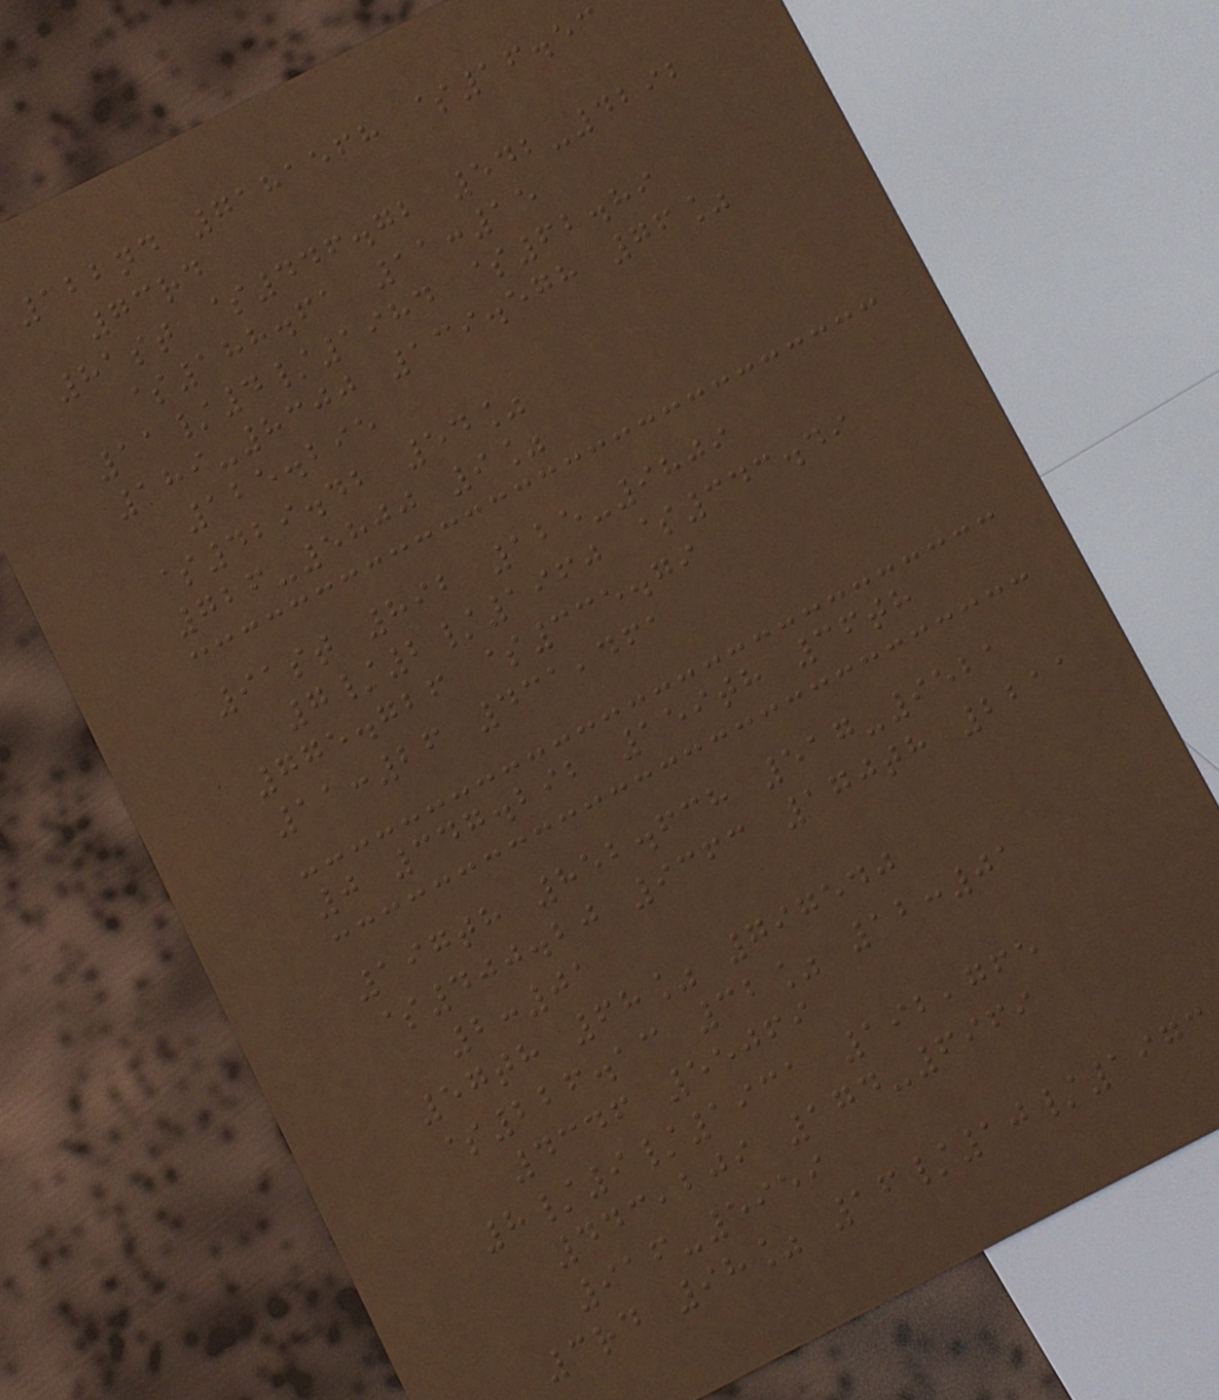122nd 7181568 $16.53
73rd
81st $446.72 542-4292
$188.61 11:15
11/4/1984 $62.89
189-8300 139.578 76%
125.295
$429.42 54%
726-5800 9%
91st 892 125-9809
7/2/1960 $343.49
775.726 $335.79
11:26 431,461
0 347.292 159th 36th
197th 852.638 517-9521
$400.20 9363 170th 2211
2:01
57th 68% 797540
$226.13 32% 12:01
4346 55069
8/9/1931 192,765
443,209 174-6969
916-5959
3rd 98% 16/10/1973
